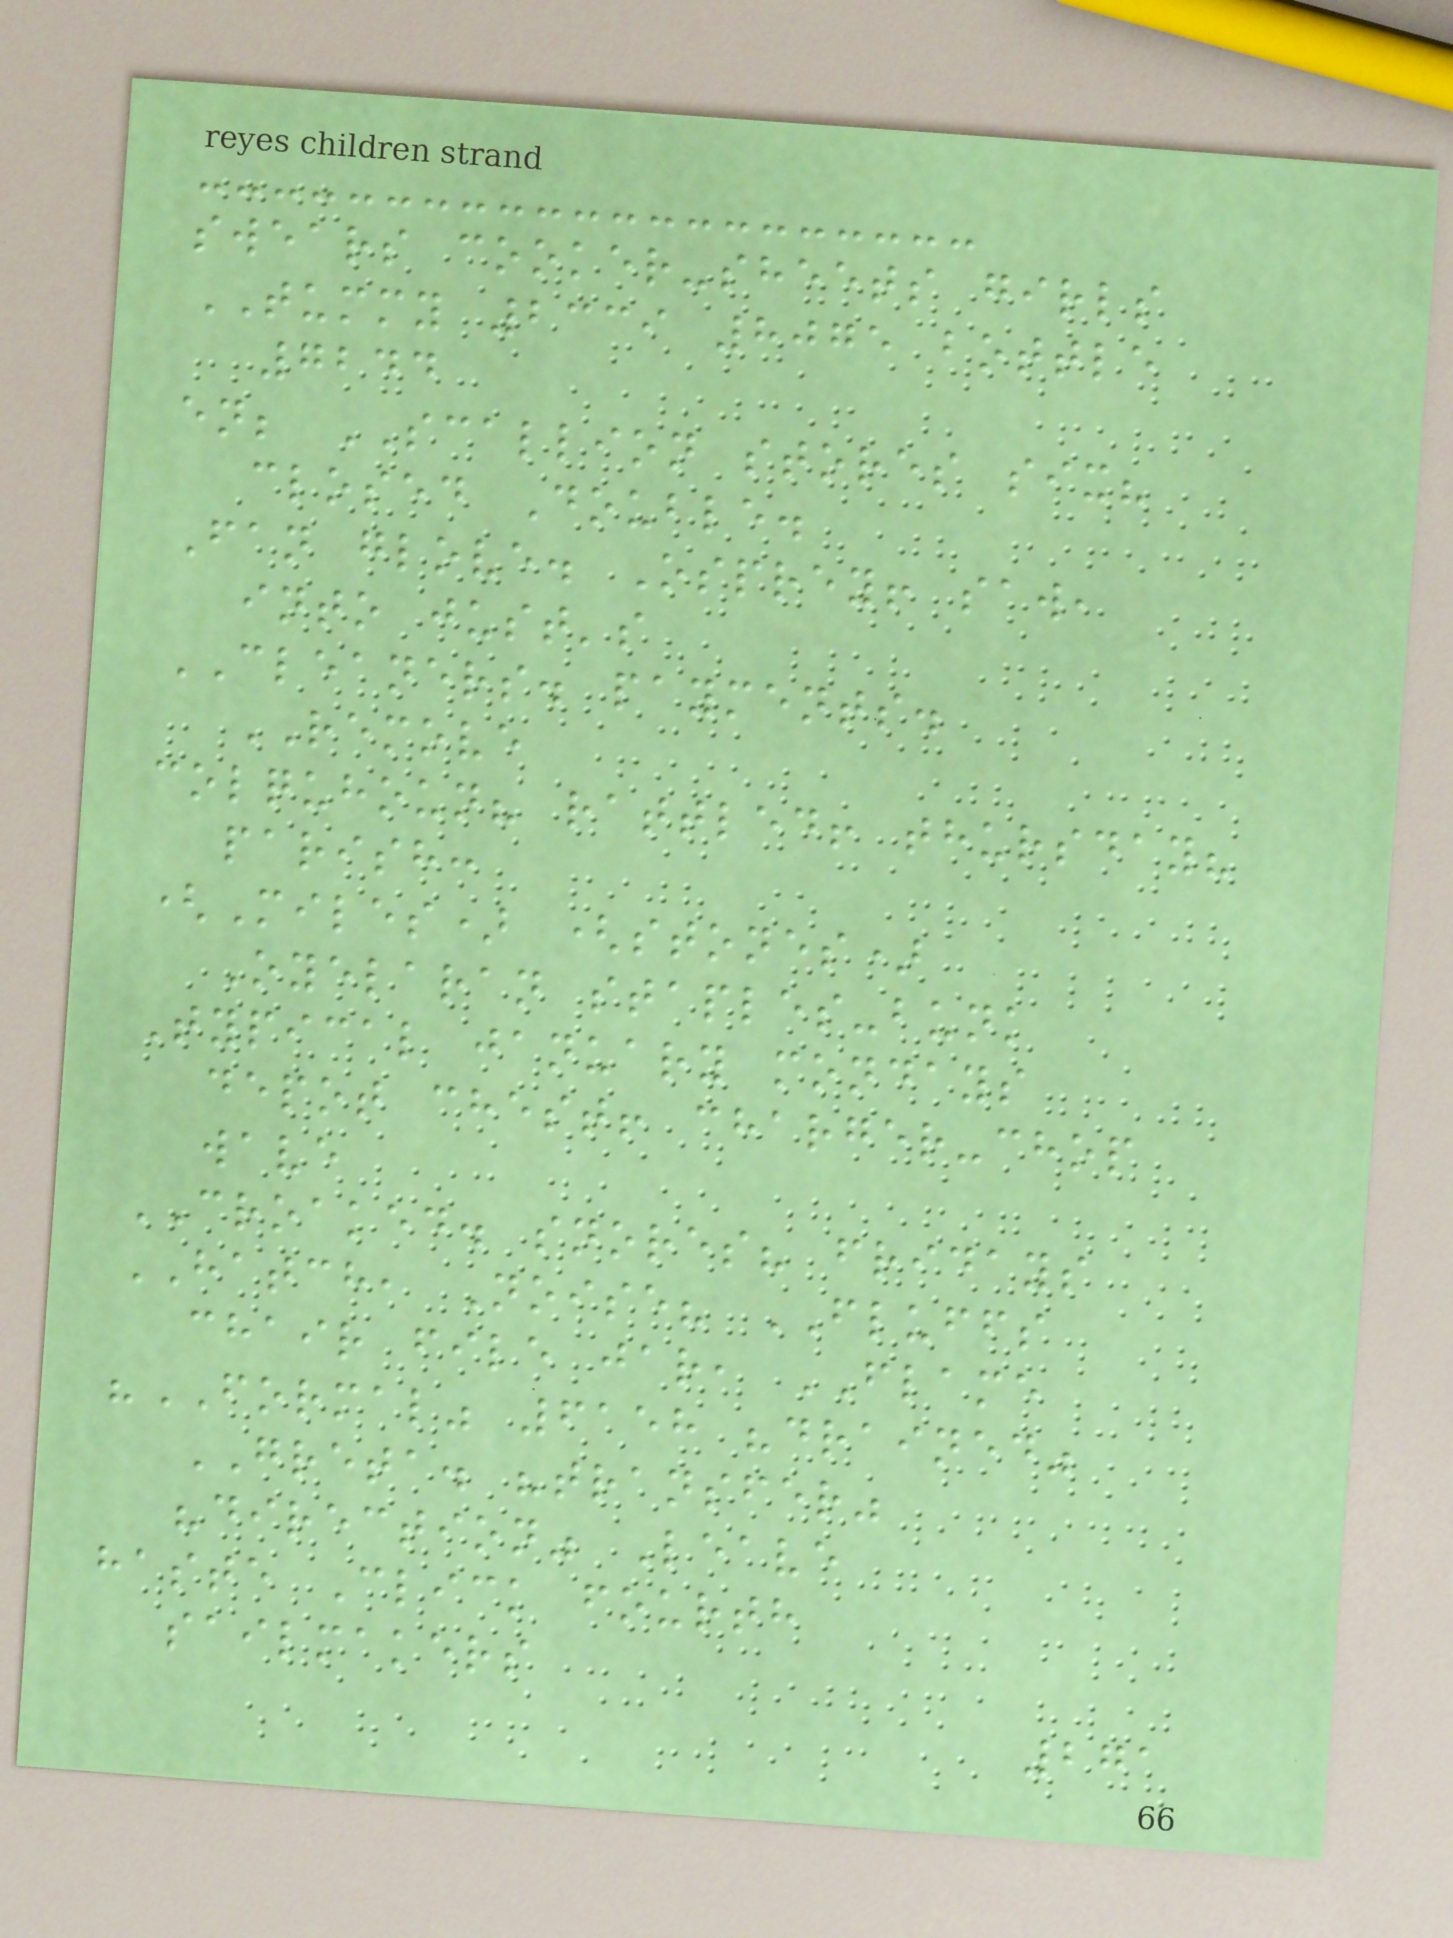swears cooker-sheets girls
TUMMY 2339 8075 bottle
7244
en; SCALLION stores six?
closed Double.
Fan glove. Osprey! saw,
into just's
CLEANERS. payments.
REMOVE
colquhoun? rattled! thursday?
parish:
(Miles) (stones)
Oyelaran staples-bunk
Typical january mondays
depot chest! charger-chop
wave
CROAKED. snores? fridays
HATCH, Noise? FLUFFS
chair file jar, FLAME
"FORMAL" 6158 "drained"
GRETA. "transfer"
"direction" Leave
haste Click fourth
sailmakers
271
